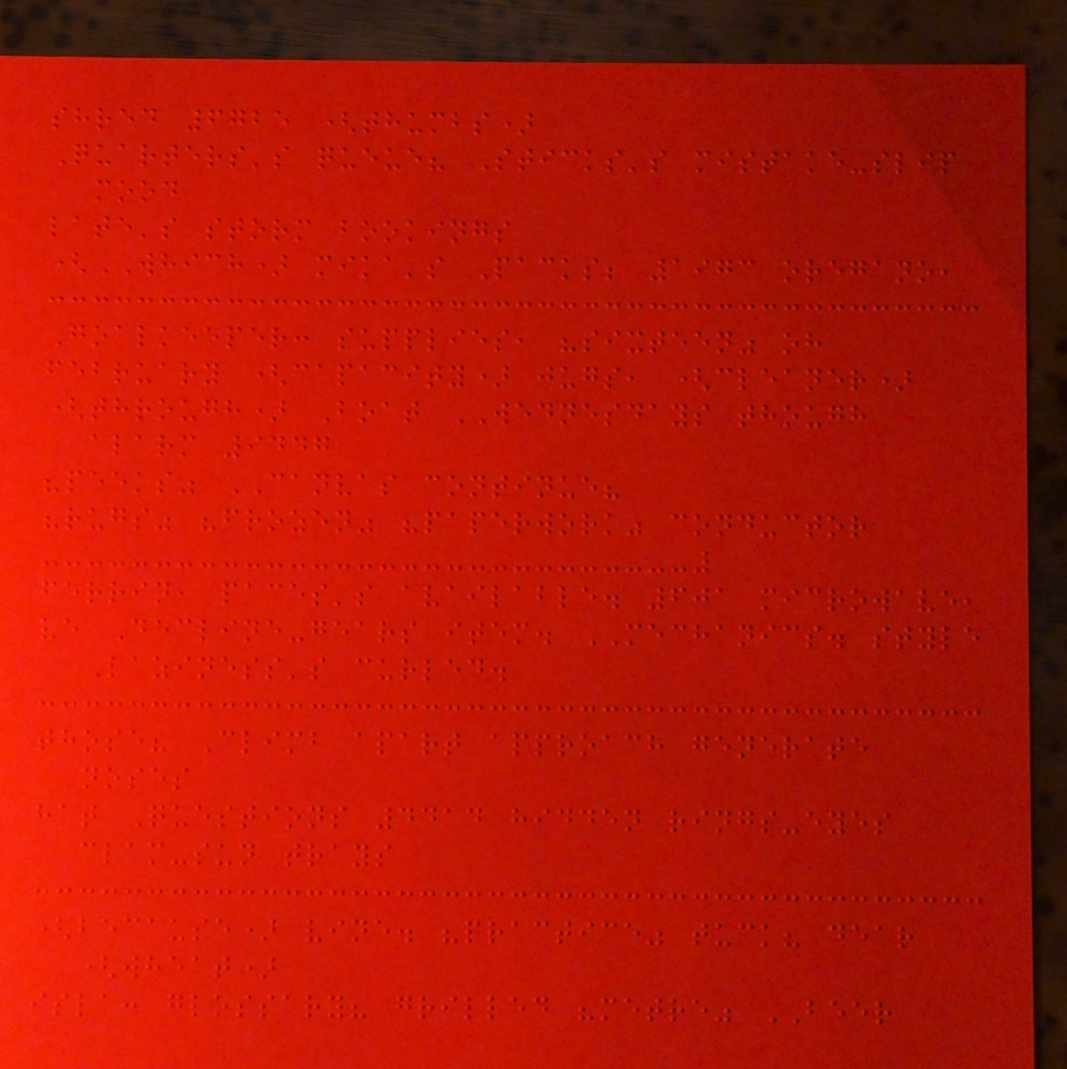shred 6725 (thumbs)
Quarters's queue? Sticks's mistake-slip
mood
late's storm bookings
(WHICH) mika's Packs; 1973 oregano,
Goalkeeper: supplies, "sixteen" oh
february (capacity) jugs, (cleaner)
(through) Boat WEDNESDAYS though
alarm 9447
"peeks" CANVAS continue?
"rugs" "frozen" "paperwork" conductor
ferrin, paces's available. 601 microwave,
ve Decline-gears item. MECHANICS. style
Laziness's curled.
those? Climb apart approach generate
noses
hat Questions 4414 hidden rings-eyes
clam-sun trays
(because) vine. "practice" tuck? dear
(wheat)
isla: glossary? grilled "metre" BEER
